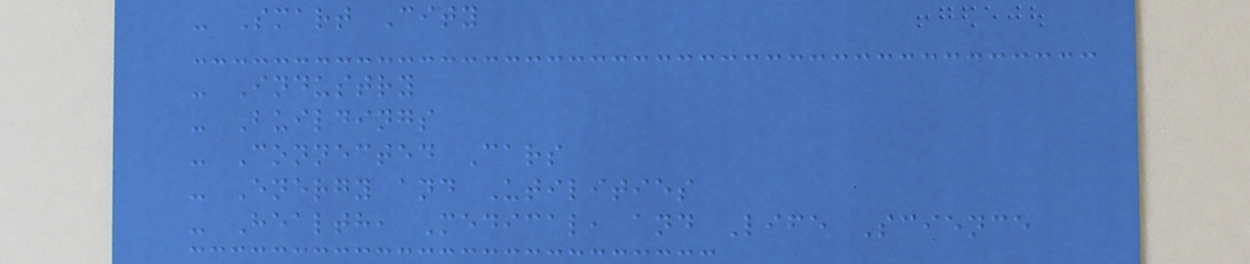- Smart City
- Industry
- Buildings
- Connected Cars
- Energy and Utilities
- Health, Medical, and Life Science
